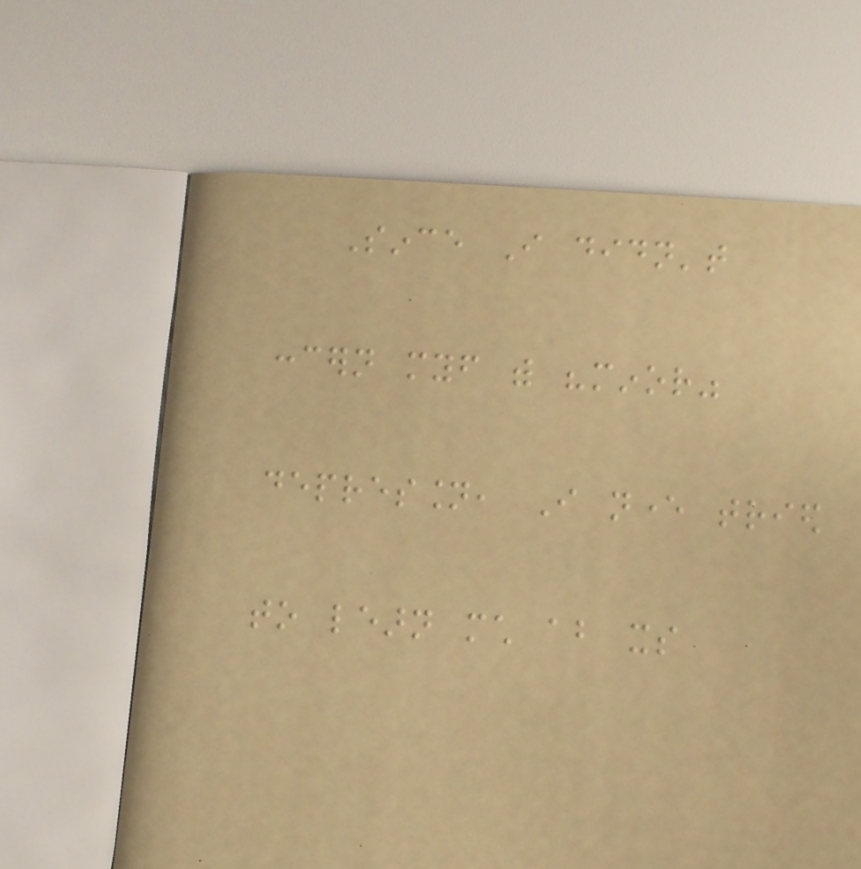Since I didn't
concern myself with "minor"
depression, I never tried
to learn much about its
